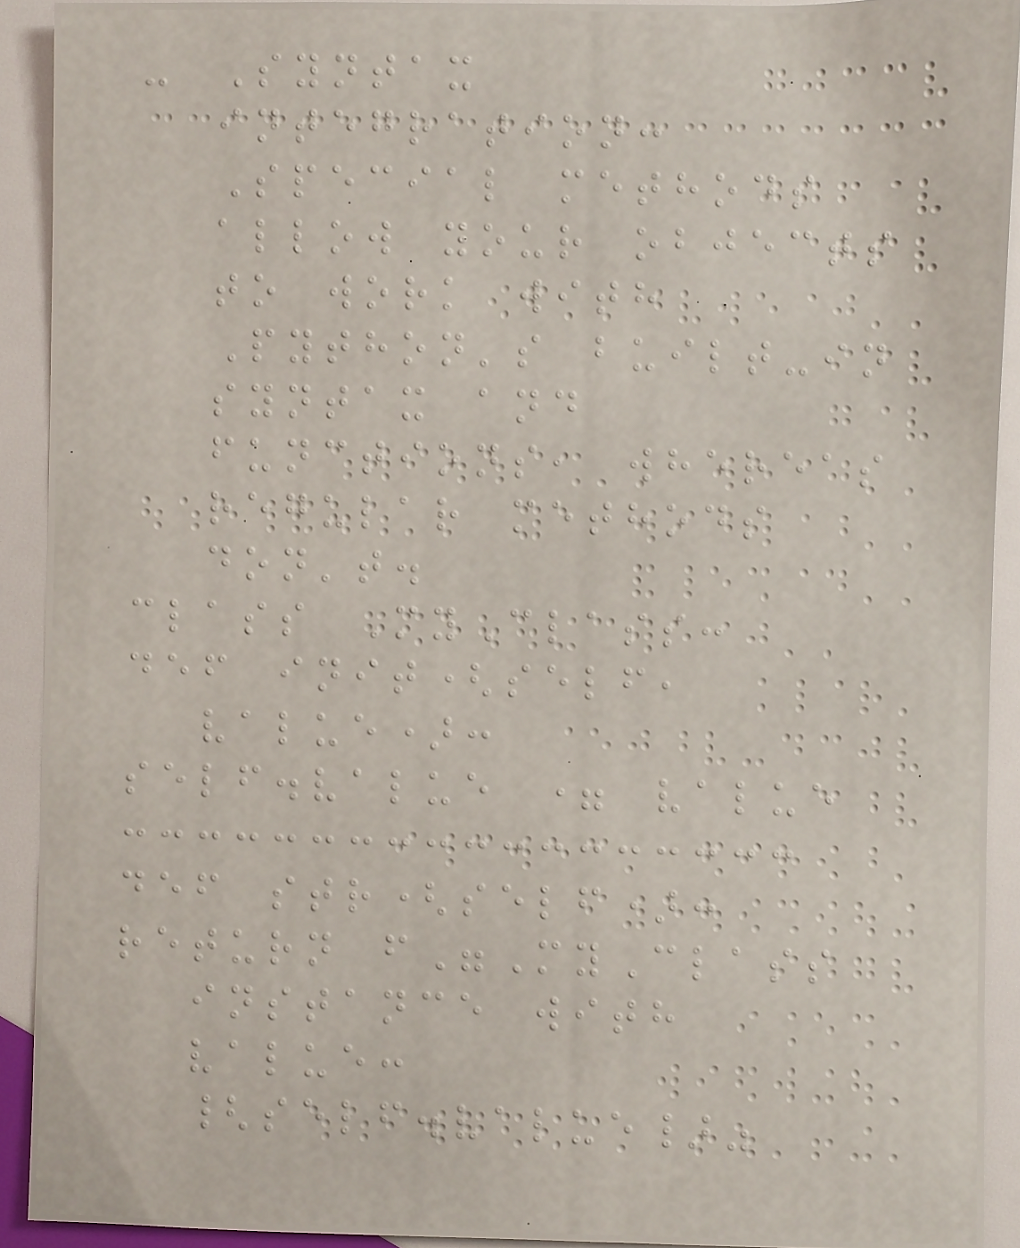- Syntax
integration:
Special methods
allow your objects
to work with
Python's built-in
syntax and
functions, whereas
regular methods
don't.
class MyClass:
def init(self,
value):
self.value = value
def str(self):
return f"MyClass
instance with
value:
{self.value}"
